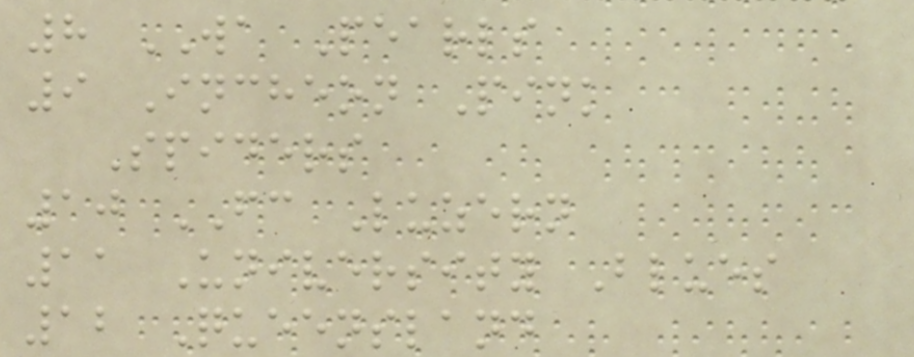8 WA Pearls
9 Incheon Pink
Spiders
10 FC Luzern
11 University Blues
12 Queensland
